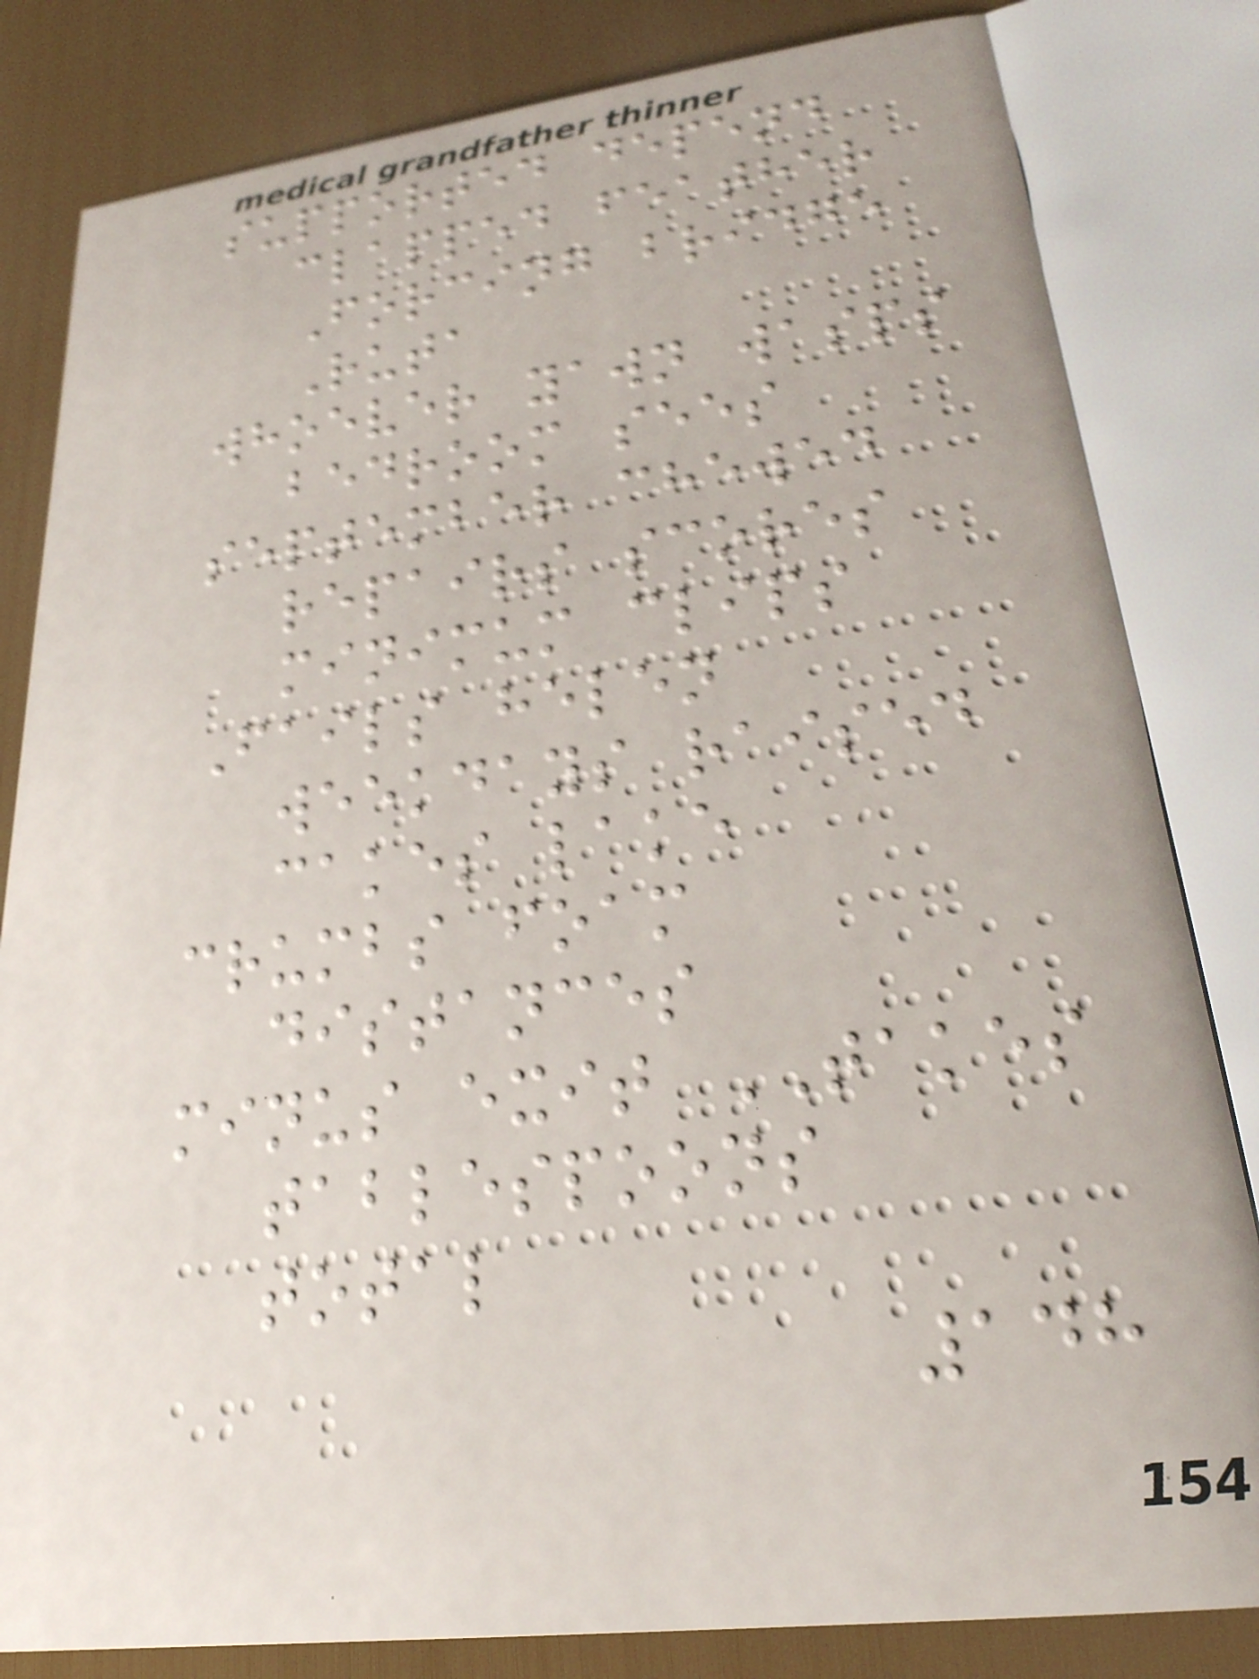supported depend
clapped feather
Forcing bridge
Ruta
whoever yawn wasps
bedroom sees
september chewed
repairs scores
minimum clips
Fails helen
weekdays raised
cakes lake
crumbs foam
distances
minus exit TAKES
tablespoons
total
148
